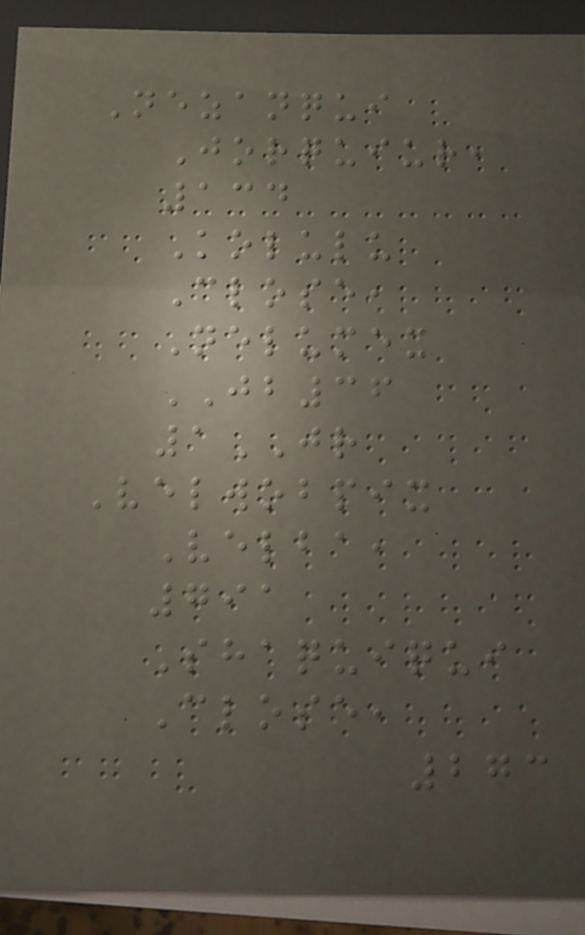Nezanqui
Jorquiur,
134
Kolulu
Close,
Nelumex
JB36
1JR
Velwobpix
Velba,
791
Shaquiqui
Close,
273
